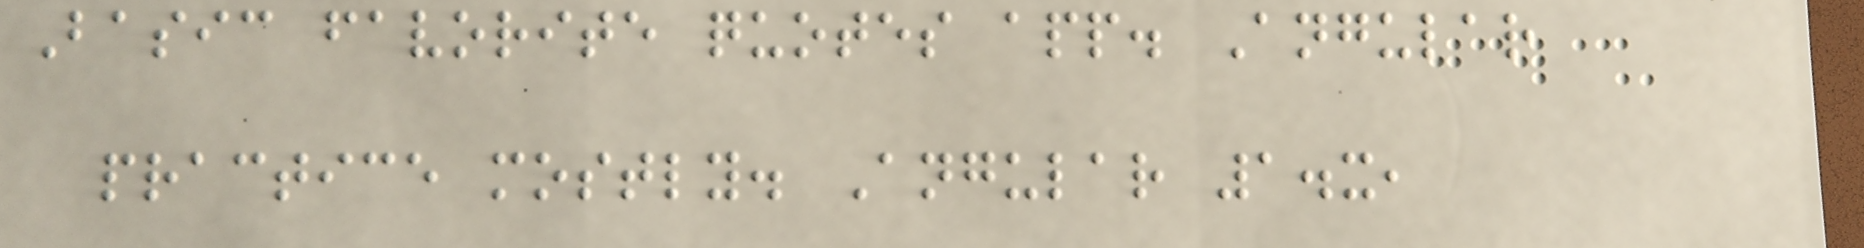Basic favorite quotes app. Angular
practice mostly. Angular 1.x,
